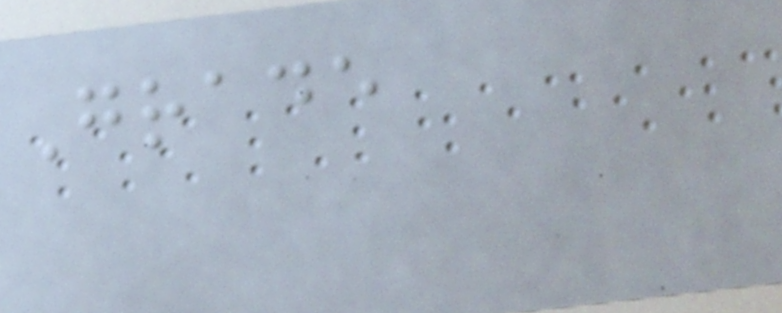Grade
